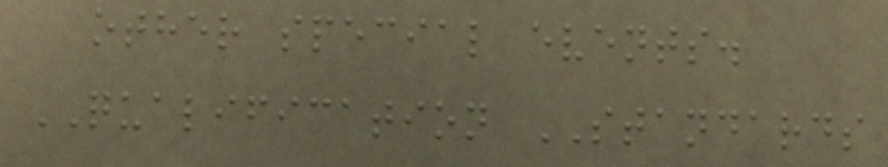other special events.
QUALIFICATION STANDARDS
